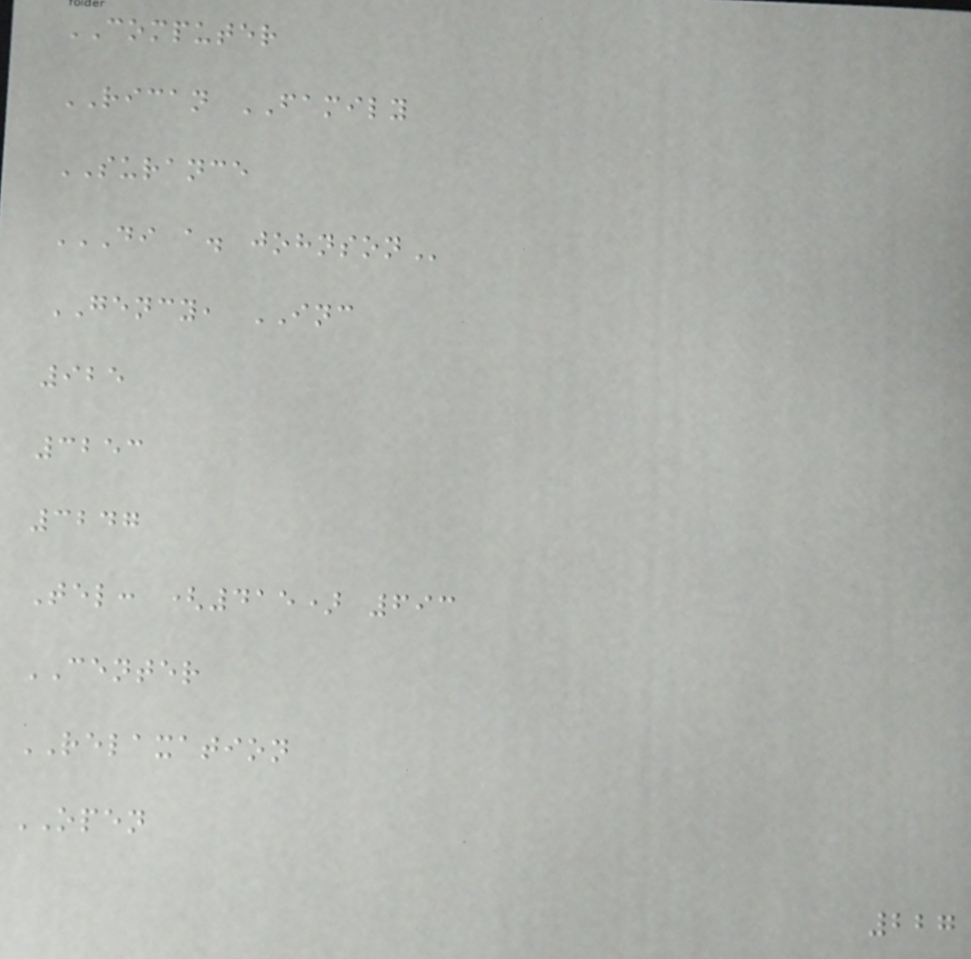COMPUTER
RICAN FAMILY
SURANCE
DI A. JOHNSON
GENCY, INC
925
3253
3247
Tel: (415) 693
CENTER
RELAXATION
OPEN
227
